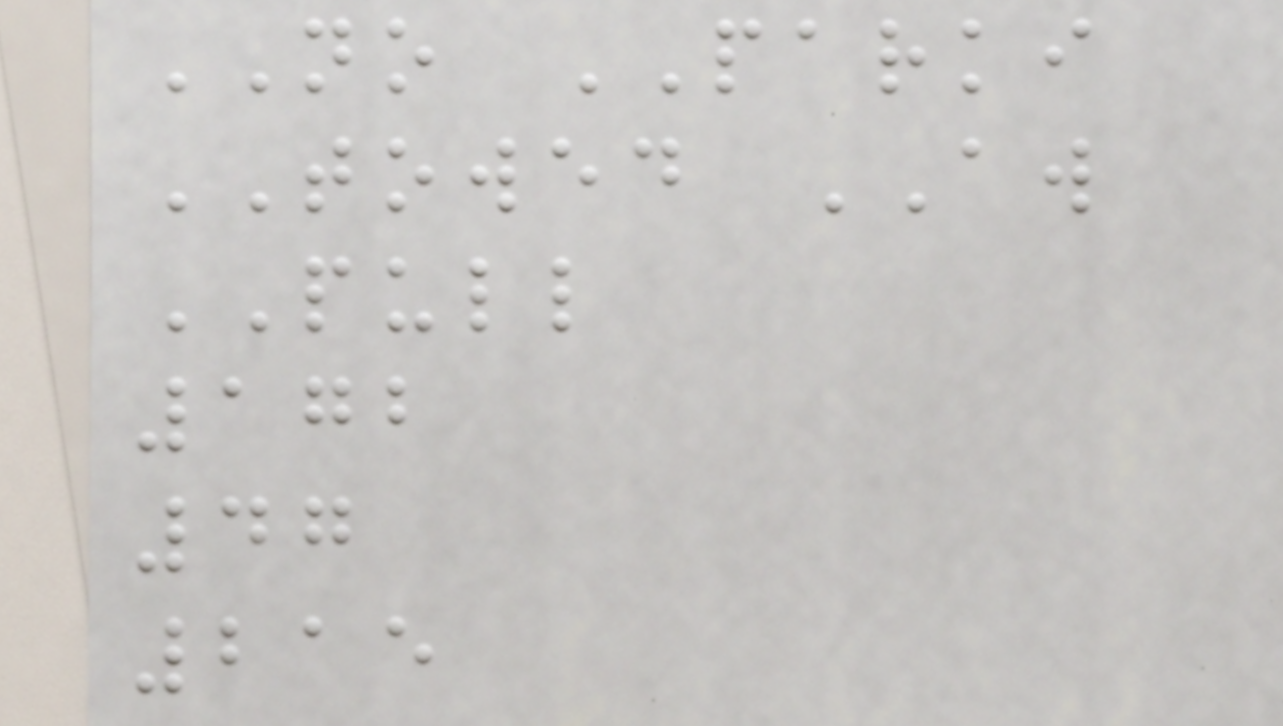NO PARKI
TOWED AW
PULL
172
47
215
